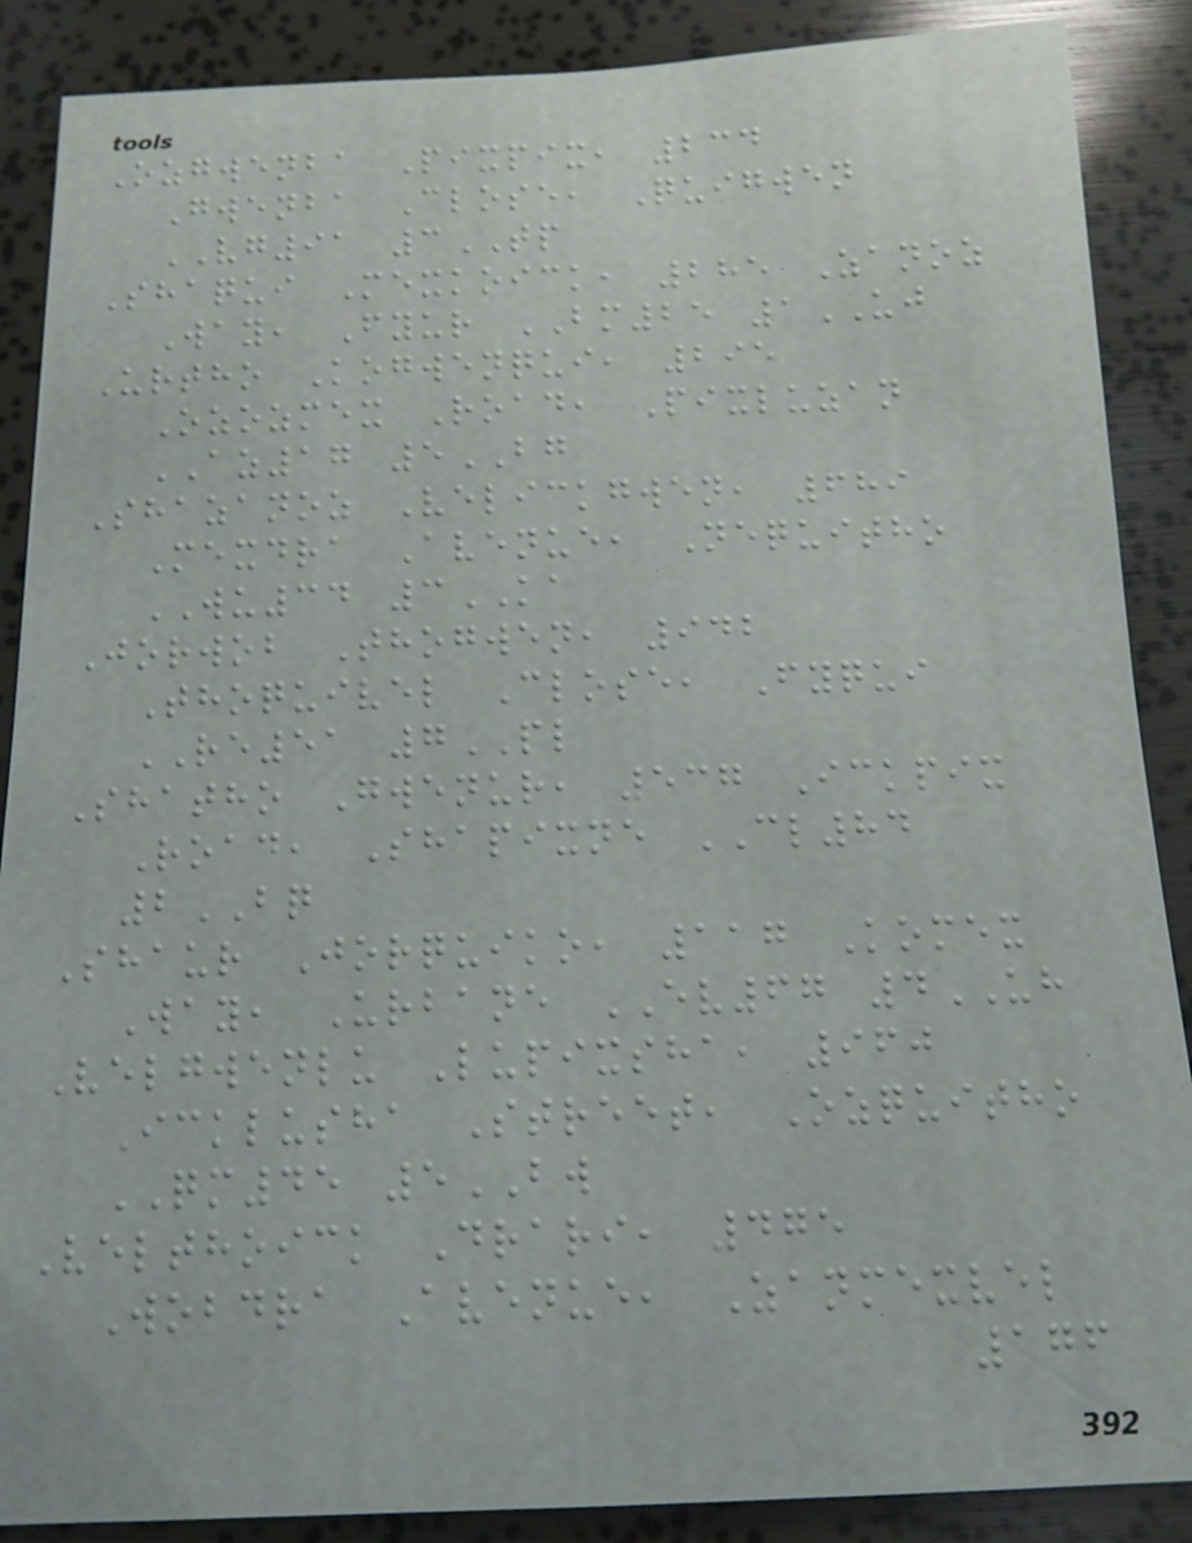Ozgwenba Pixpix, 234
Gwenba Close, Quigwen
VG91 3TP
Shaqui Mexkoick, 285 Zanoz
Way, Fyur BM25 1UJ
Urtho Kogwenqui, 295
Ozozmex Road, Pixluzan
AZ17 5BG
Shazanoz Velickgwen, 689
Mexdra Avenue, Nequitho
WU34 3KA
Jorwob Thogwen, 942
Thoquivel Close, Fyqui
RE51 7PL
Shatho Gwenur, 537 Ickpix
Road, Shapixne CL84
2BQ
Shaur Jorquiko, 117 Komex
Way, Urbane EV67 4UH
Velgwenlu Lupixsha, 960
Icklusha Street, Ozquitho
QM45 5BW
Velthoick Drari, 475
Wobdra Avenue, Zanmexvel
176
